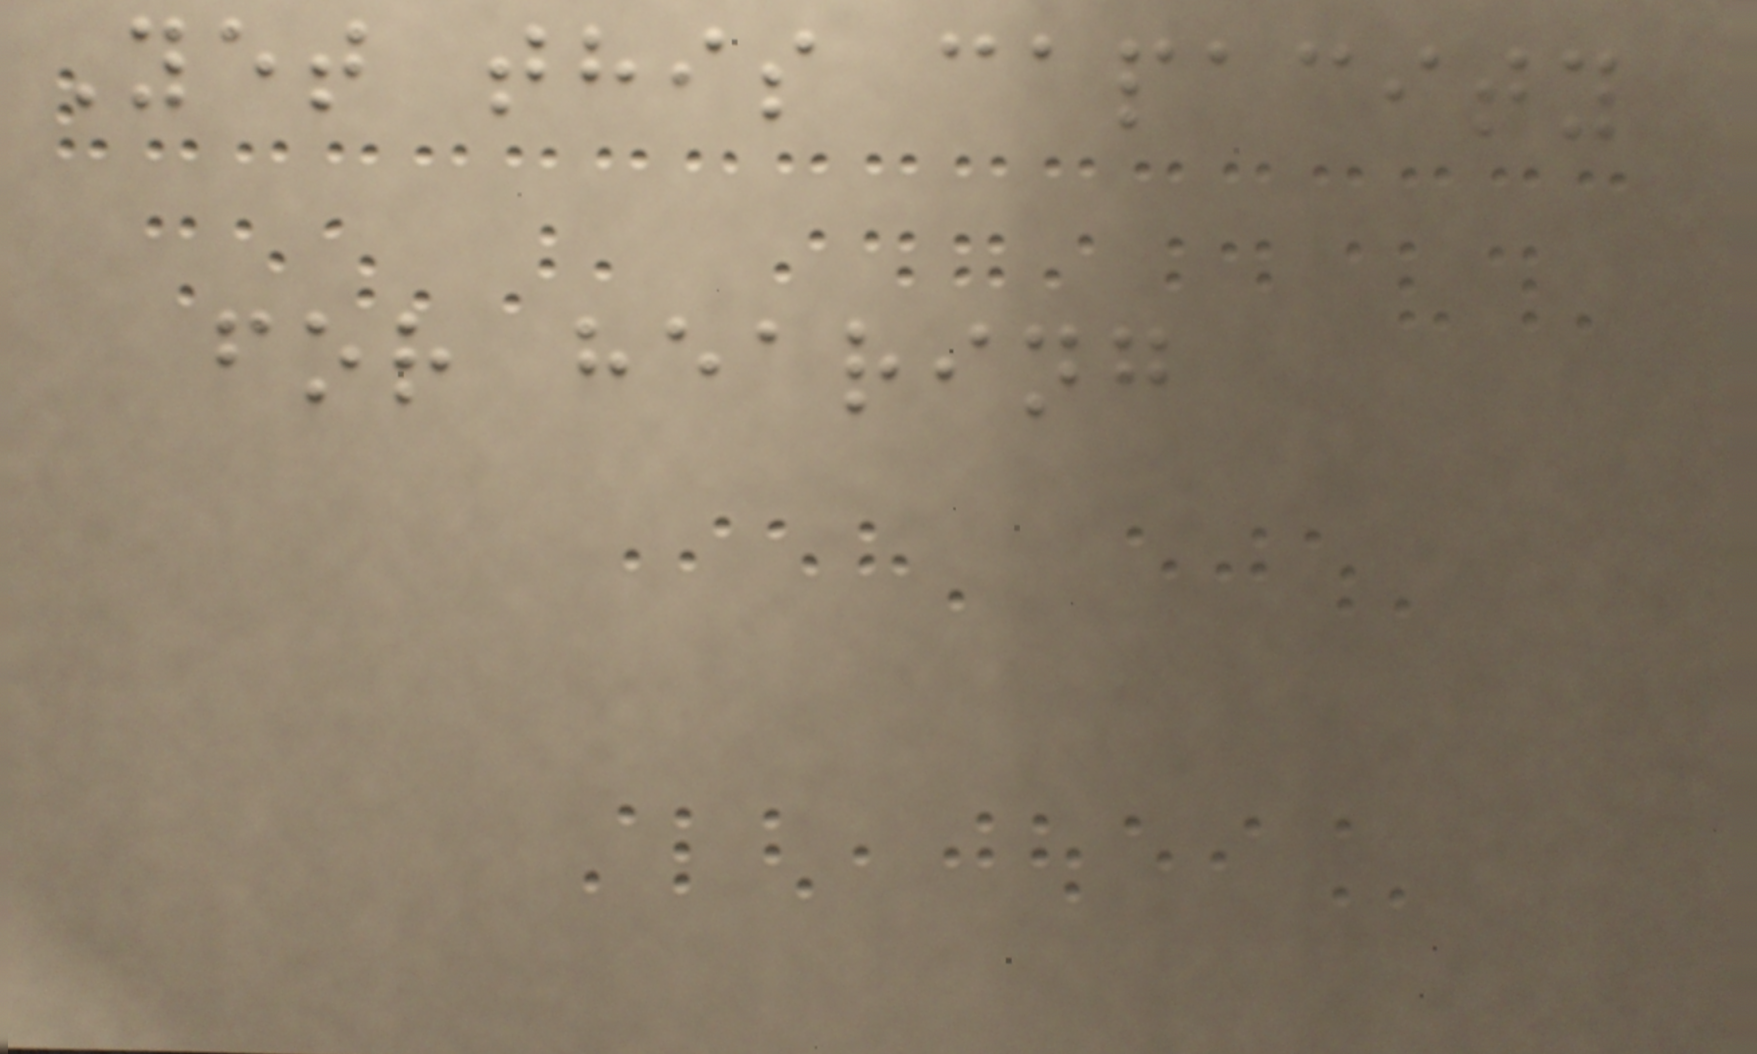Yet this capacity
for hearing
